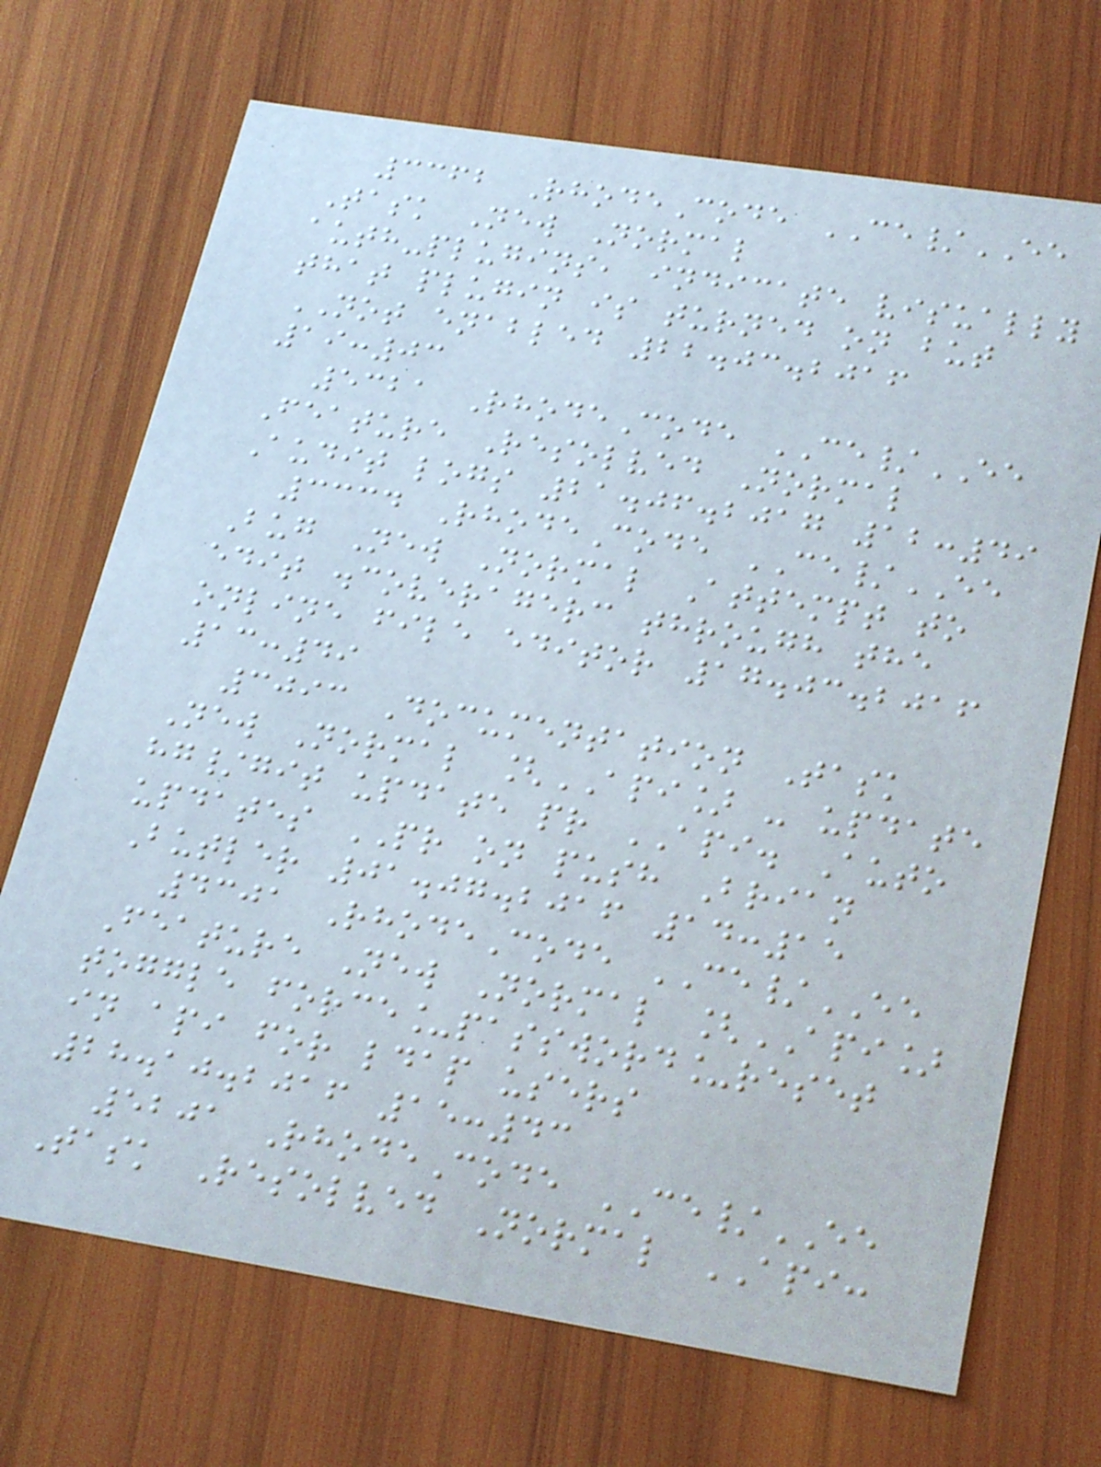3362 RhodeCode CE/EE
Task New Normal
auth-plugins, indicate visually
that plugin is turned on but
NOT enabled 22.03.2016
19:03
5321 RhodeCode CE/EE
Feature Resolved Normal
Audit logs 21.06.2017 12:49
3334 RhodeCode CE/EE
Bug New Normal Attempt to
edit .coveragerc through the
online file editor 17.03.2016
13:49
3093 Documentation Task
New Normal [API] - update
hg/git update pr API. Auto
updates PR on push Brian
Butler 01.07.2016 14:15
4301 RhodeCode CE/EE
Feature New Normal [API]
toggle force_password_reset
in api for ldap users
28.10.2016 15:43
5201 RhodeCode CE/EE
Task Resolved Normal API:
